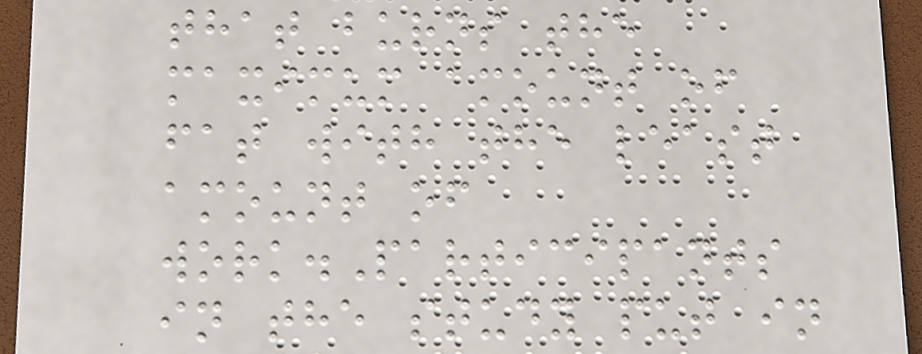that burns the
maximum amount of
fat with the least
amount of
work.Participants
in the study put in
